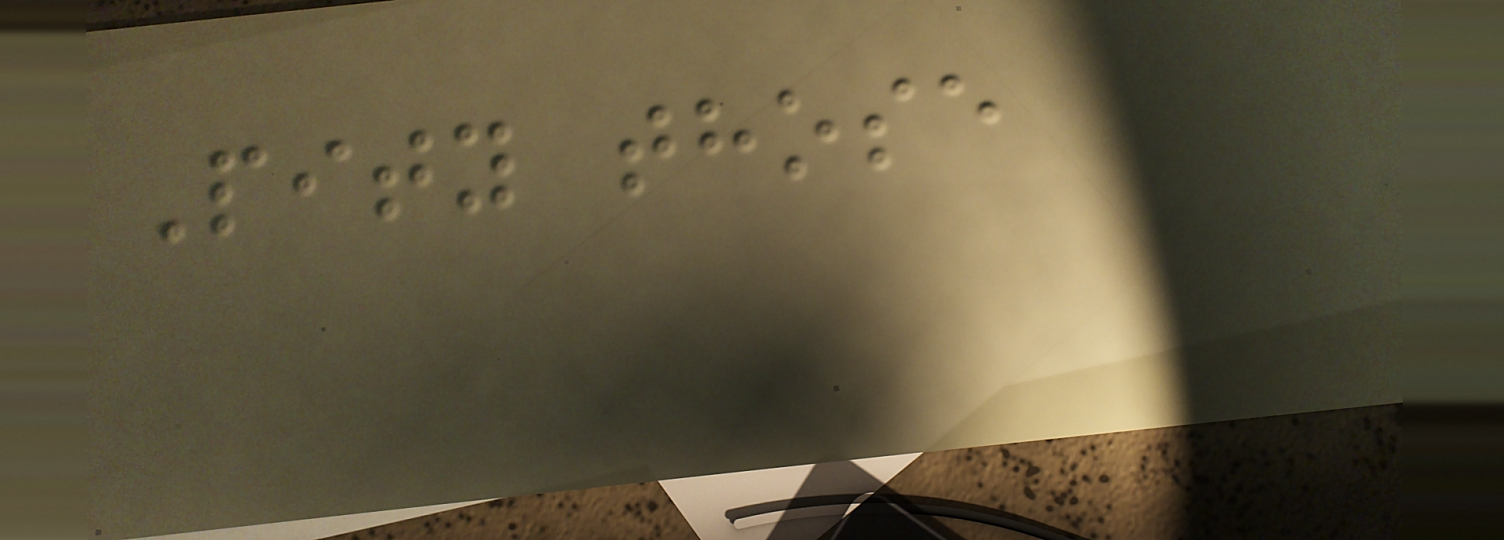Pity those
